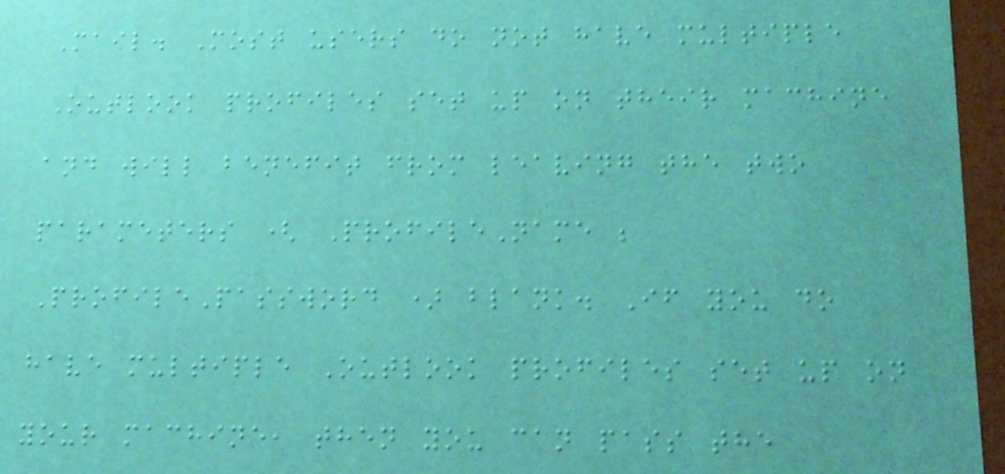Mail. Most users do not have multiple
Outlook profiles set up on their machine
and will benefit from leaving the two
parameters ( ProfileName ;
ProfilePassword ) blank. If you do
have multiple Outlook profiles set up on
your machine, then you can pass the
